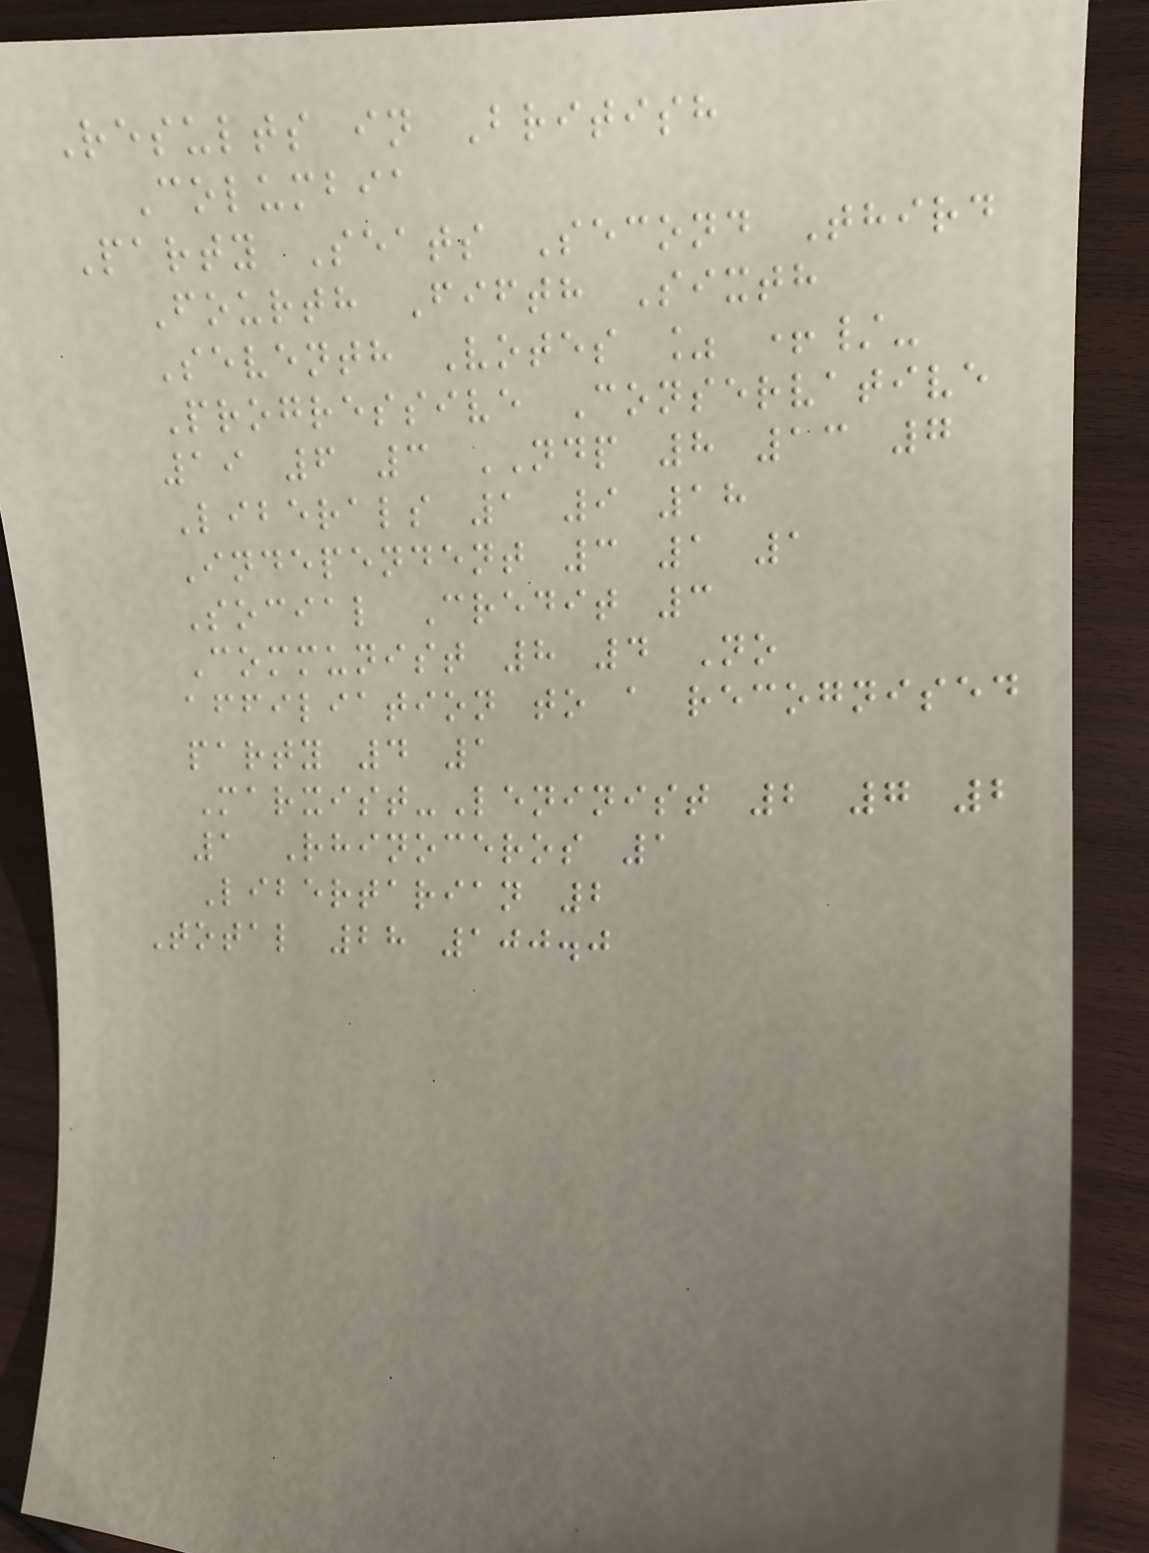Results in British
Columbia
Party Seats Second Third
Fourth Fifth Sixth
Seventh Votes % +/-
Progressive Conservative
19 6 3 NDP 8 13 7
Liberals 1 9 18
Independent 3 1 1
Social Credit 3
Communist 8 4 No
affiliation to a recognised
party 4 1
Marxist-Leninist 2 7 2
1 Rhinoceros 1
Libertarian 2
Total 28 100.0
